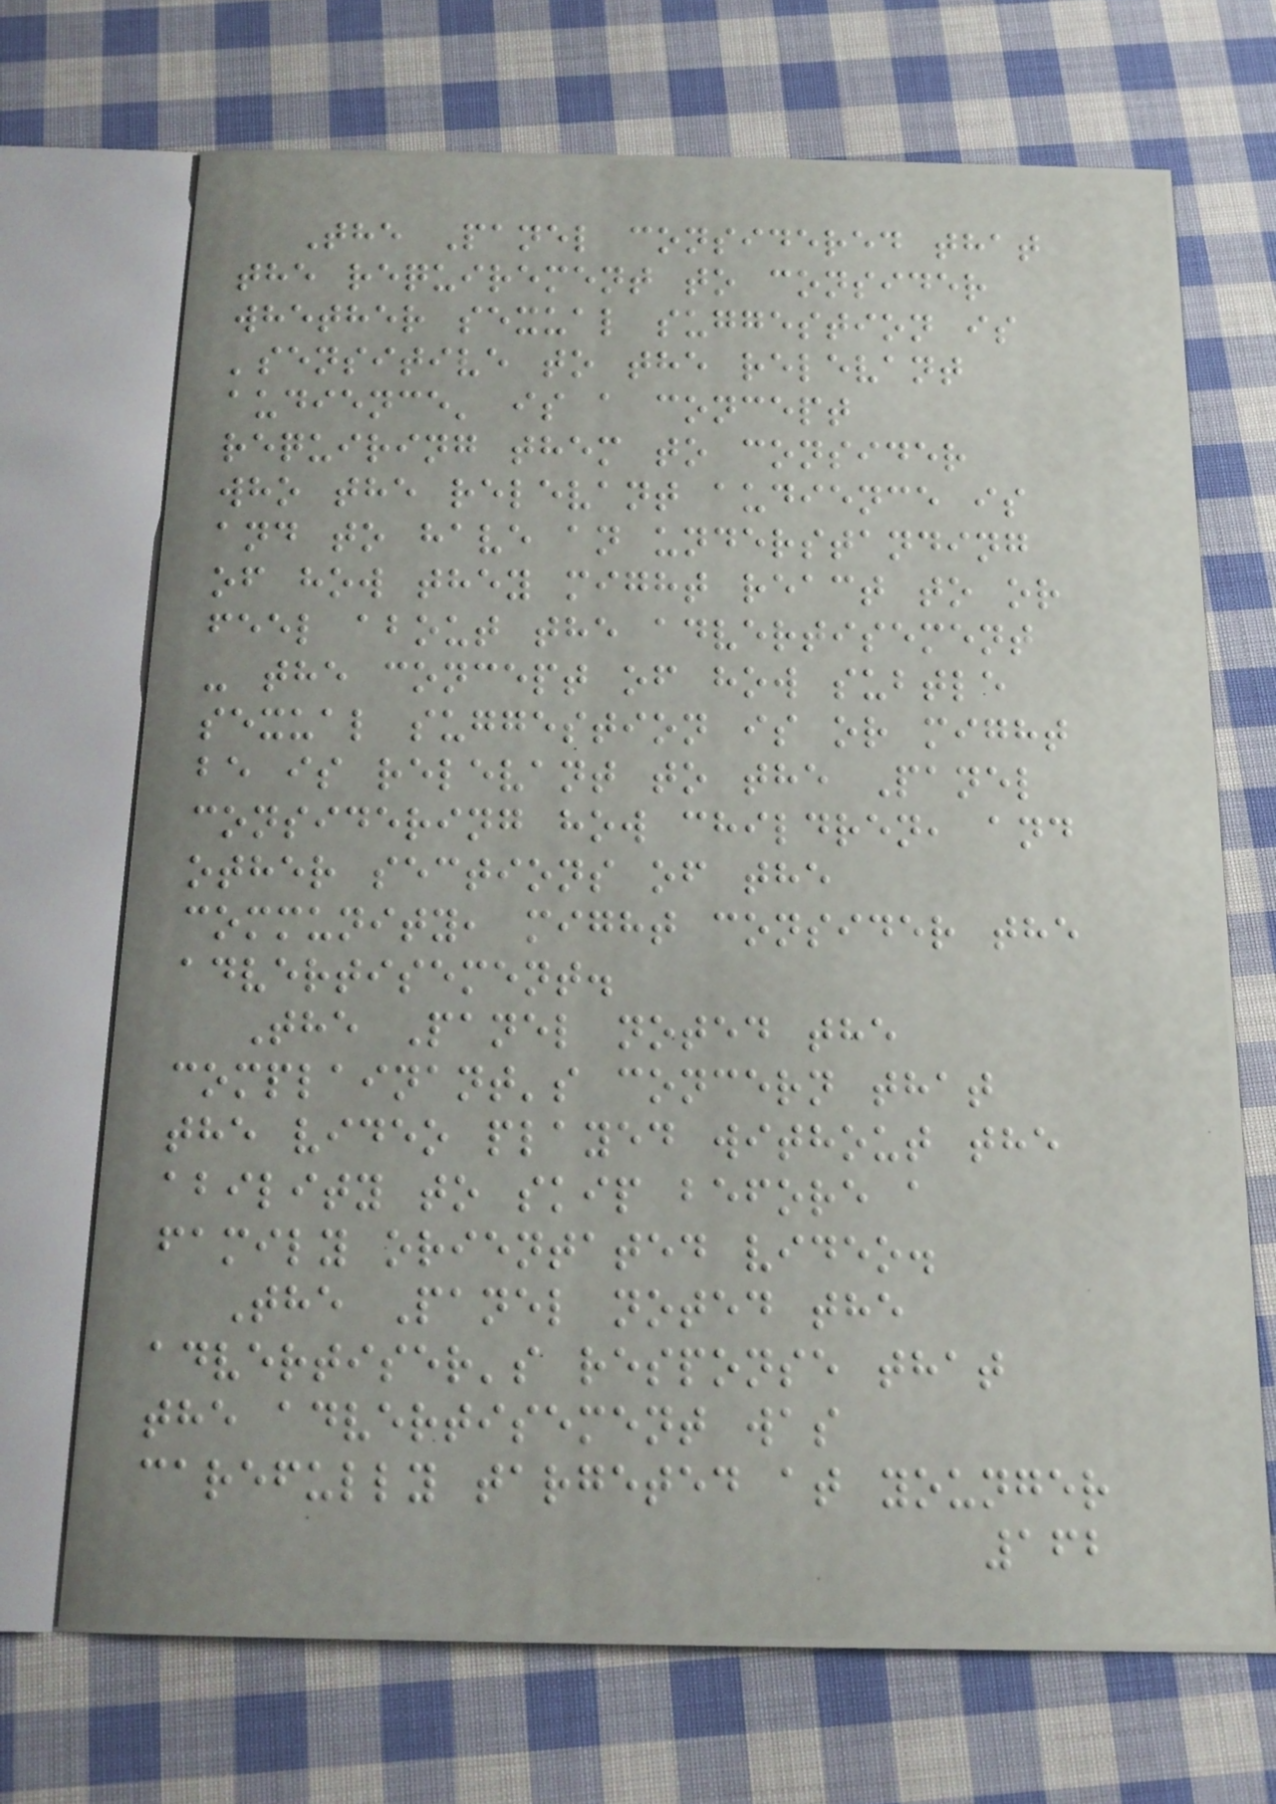The Panel considered that
the requirement to consider
whether sexual suggestion is
'sensitive to the relevant
audience' is a concept
requiring them to consider
who the relevant audience is
and to have an understanding
of how they might react to or
feel about the advertisement
- the concept of how subtle
sexual suggestion is or might
be is relevant to the Panel
considering how children, and
other sections of the
community, might consider the
advertisement.
The Panel noted the
complainant's concern that
the video played without the
ability to skip before a
family orientated video.
The Panel noted the
advertiser's response that
the advertisement was
carefully targeted at younger
162
